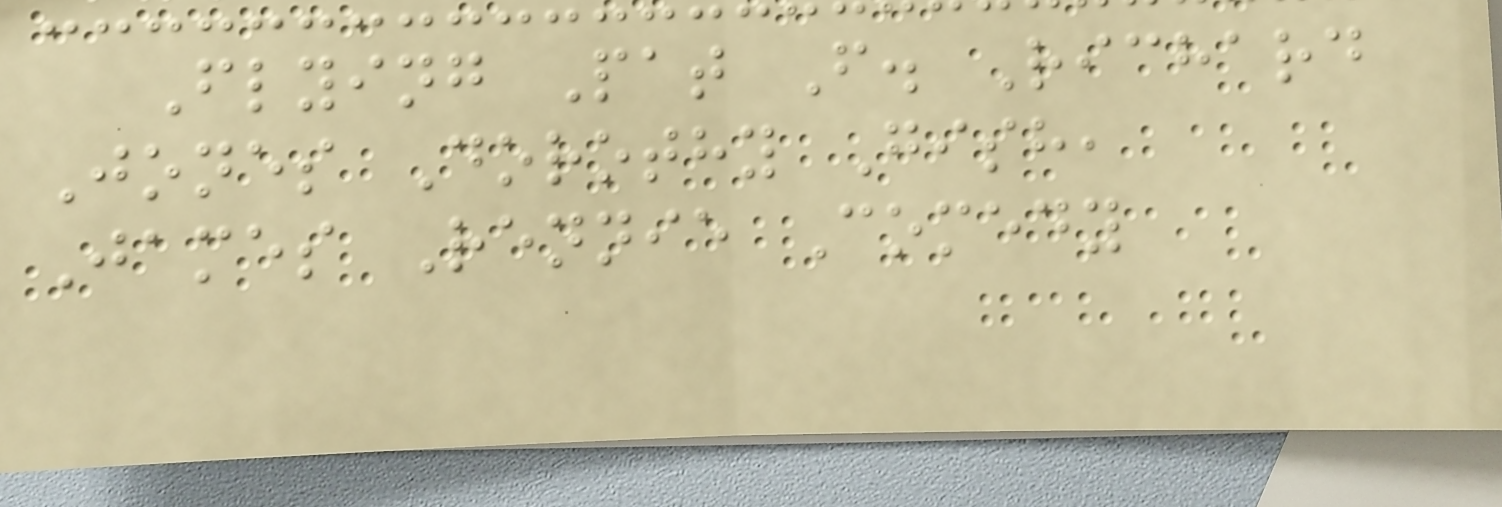Flying Pat F. Richard
Jones Dorothy Gish,
James Rennie Comedy
